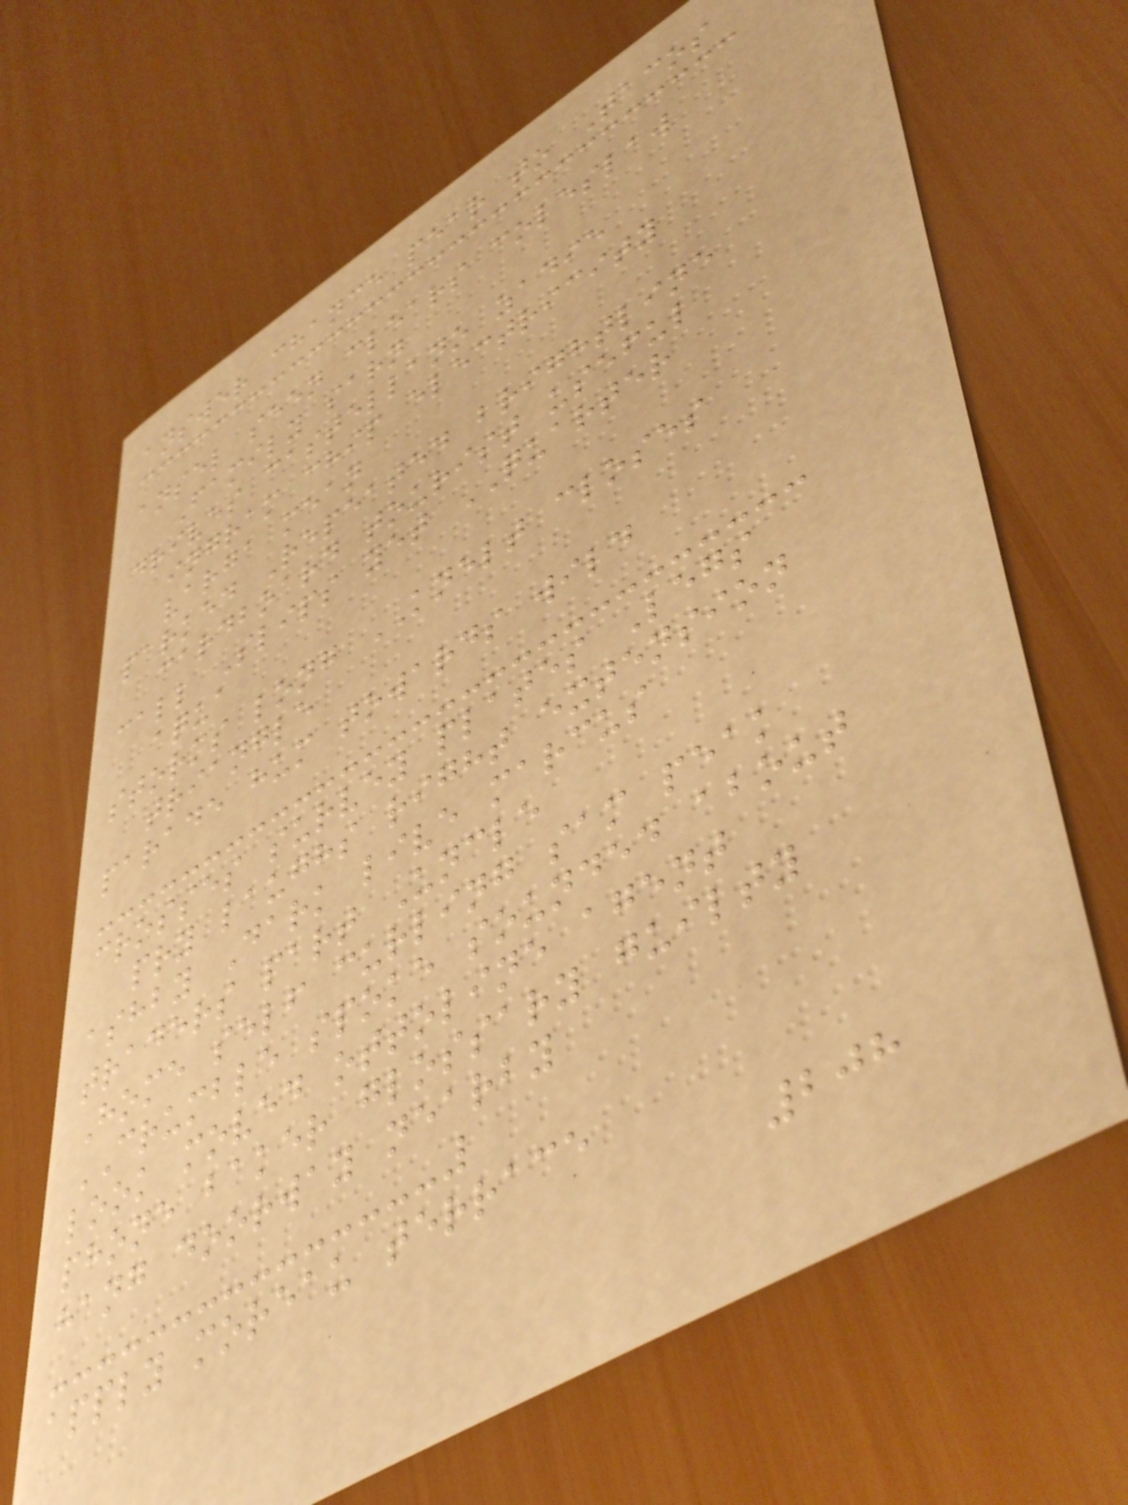answer chance pear to Tacos
ansel seen clears coleslaw
Family sarn
drives castellano zadie
ingram chip electricity
varga mean
parked Repeated brightline
cardboard tourist useful
call Slips yet QUARTER
aqua
storms long KNELT closes
triangle
parade hum towards wild
crosses survey plates Legs
pry laughs right extension
ashby Dark live marcus
traders part Uncle
Home self curling sam peak
CRUMBLE spoke sounded about
look moved ottoline agent
phone baker glossary guilty
hang doorway nearby
apply moreau terrace
208
